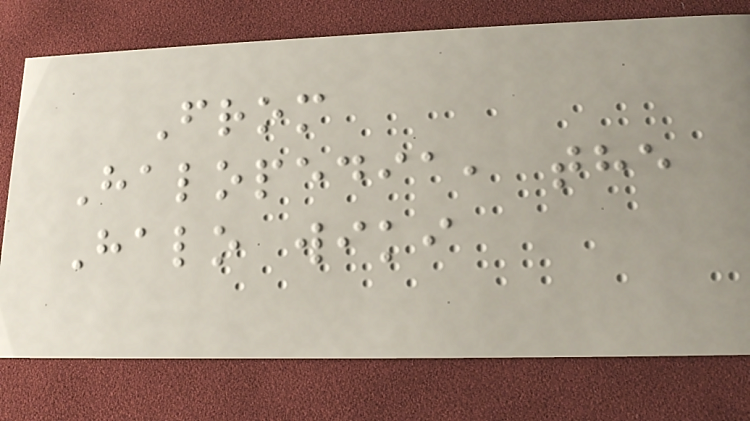From
Halopedia, the
Halo wiki
